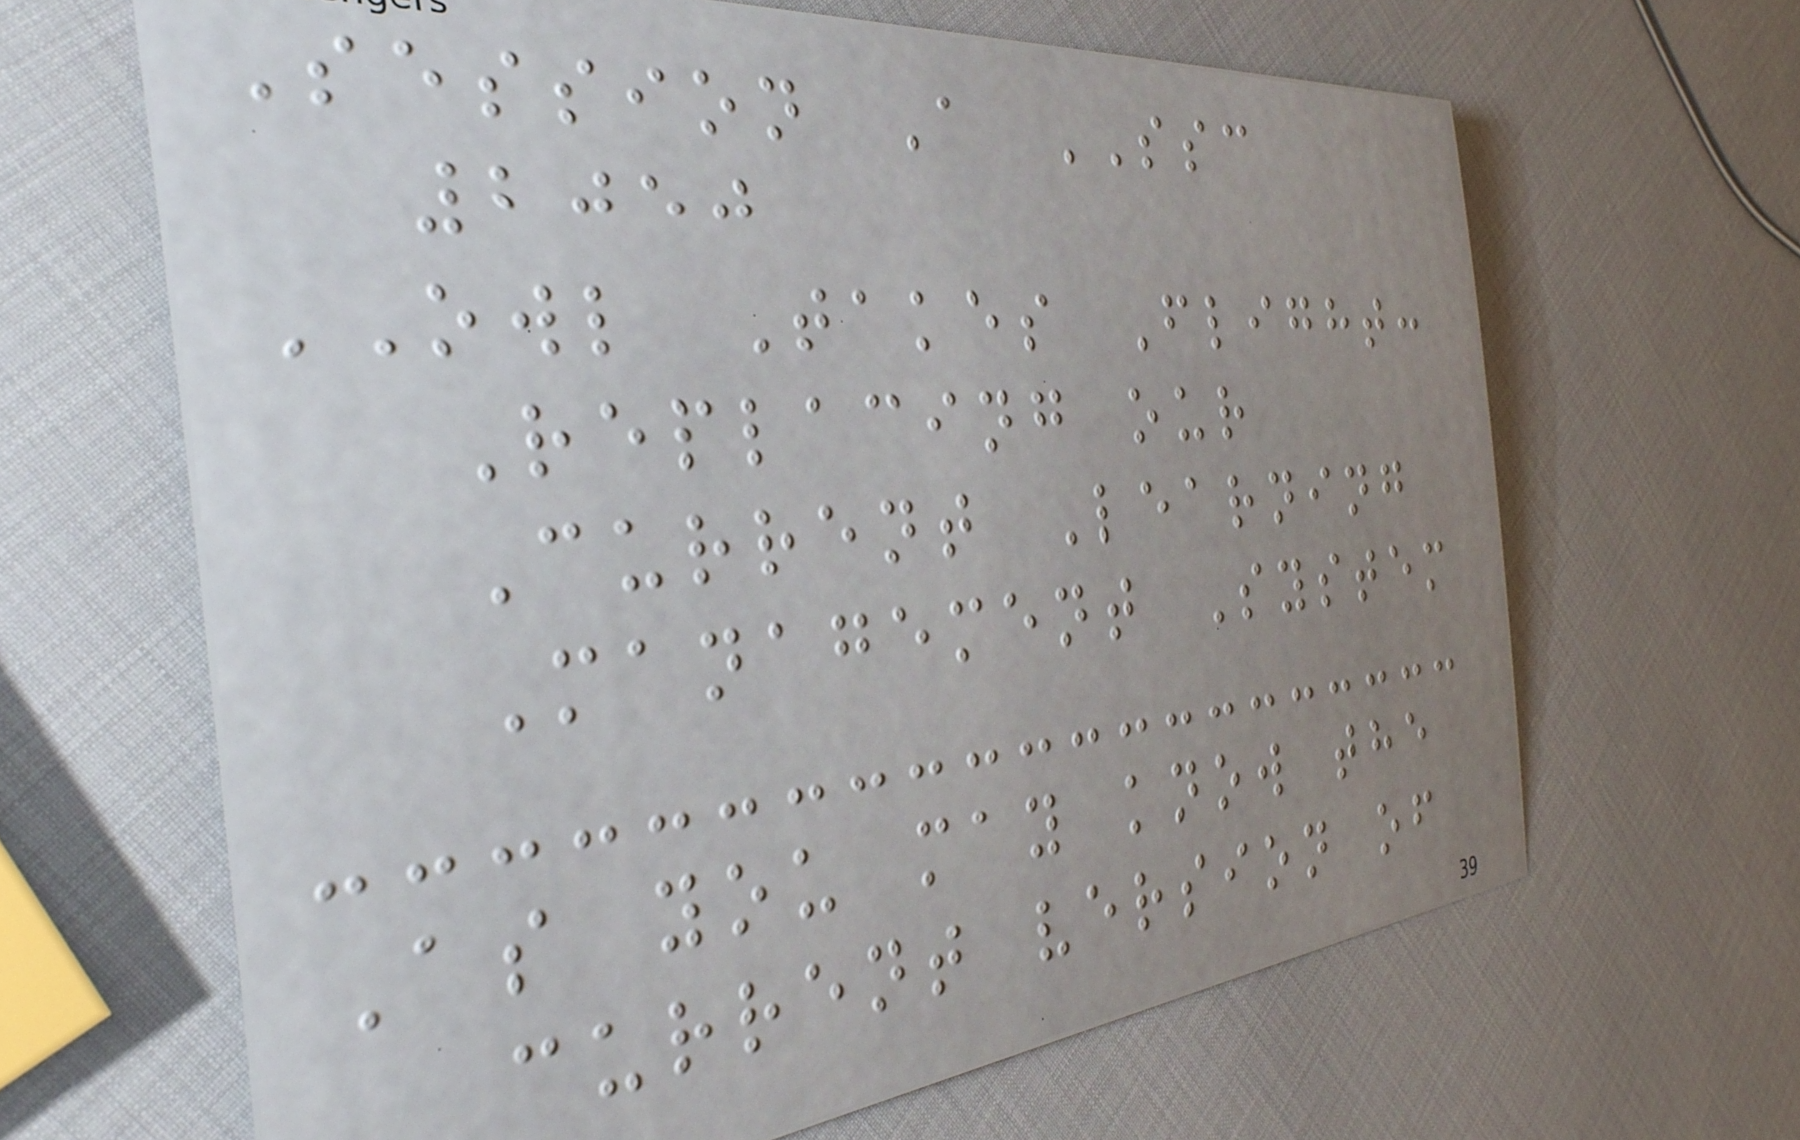Session A SSC
2050
OWL Takes Flight:
Replacing our
Current Learning
Management System
As you may know the
current version of
